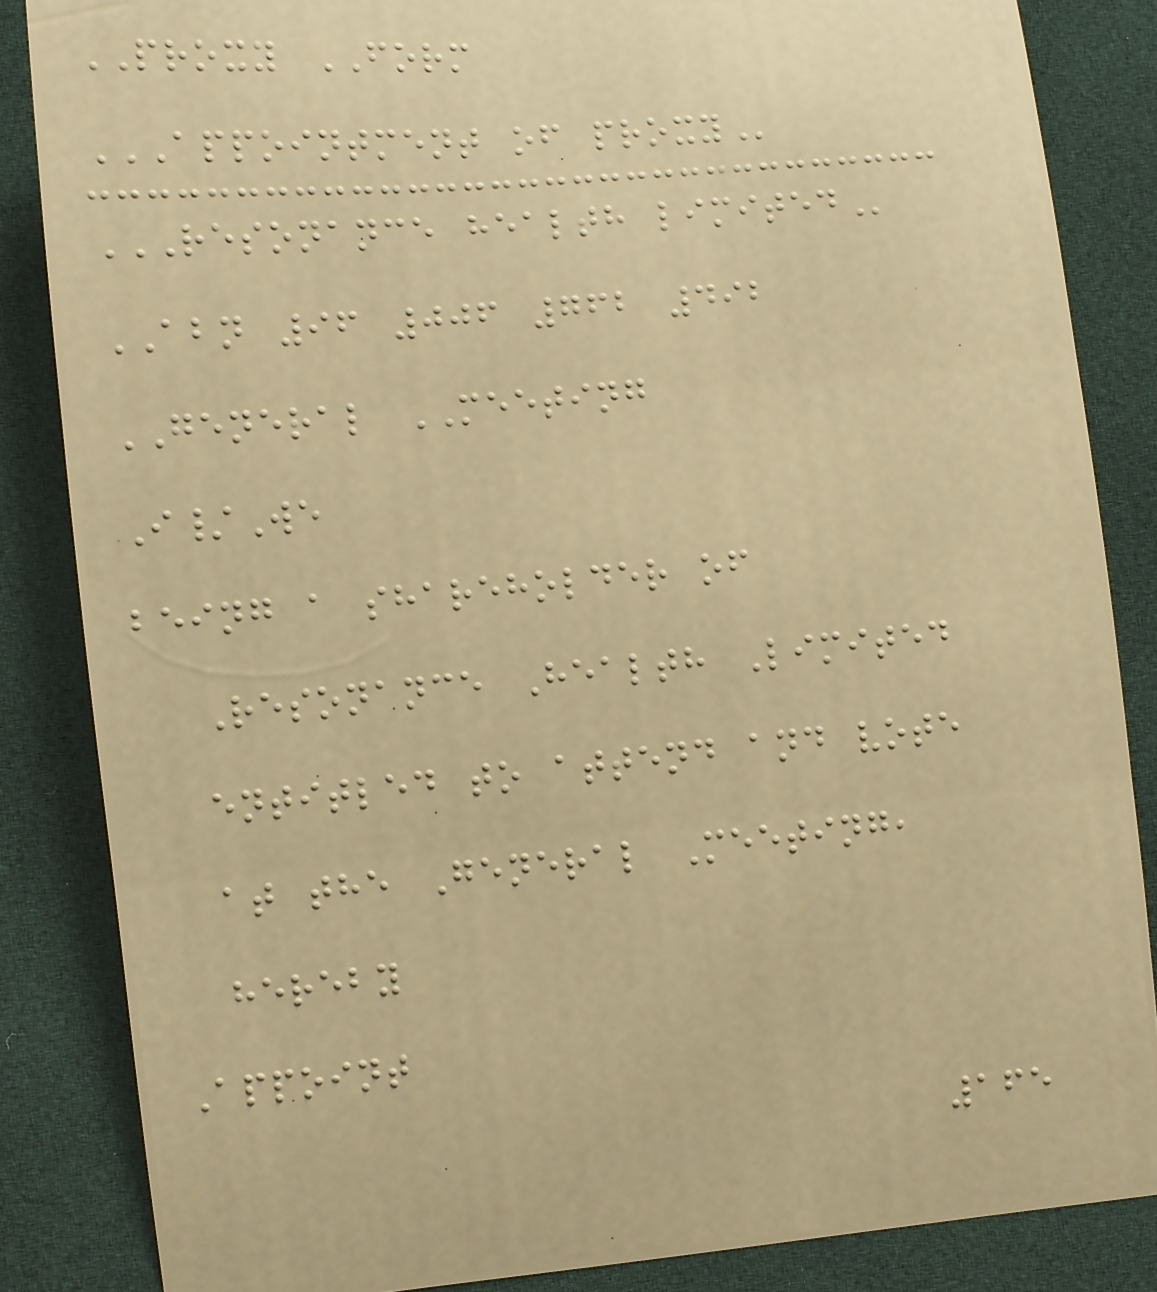PROXY FORM
APPOINTMENT OF PROXY
RESONANCE HEALTH LIMITED
ABN 96 006 762 492
GENERAL MEETING
I/We
being a shareholder of
Resonance Health Limited
entitled to attend and vote
at the General Meeting,
hereby
Appoint
165
